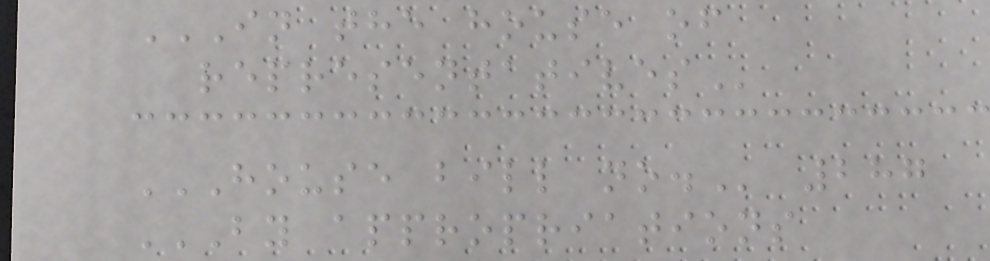IN THE HOUSE OF
REPRESENTATIVES
HOUSE BILL NO. 287
BY APPROPRIATIONS
